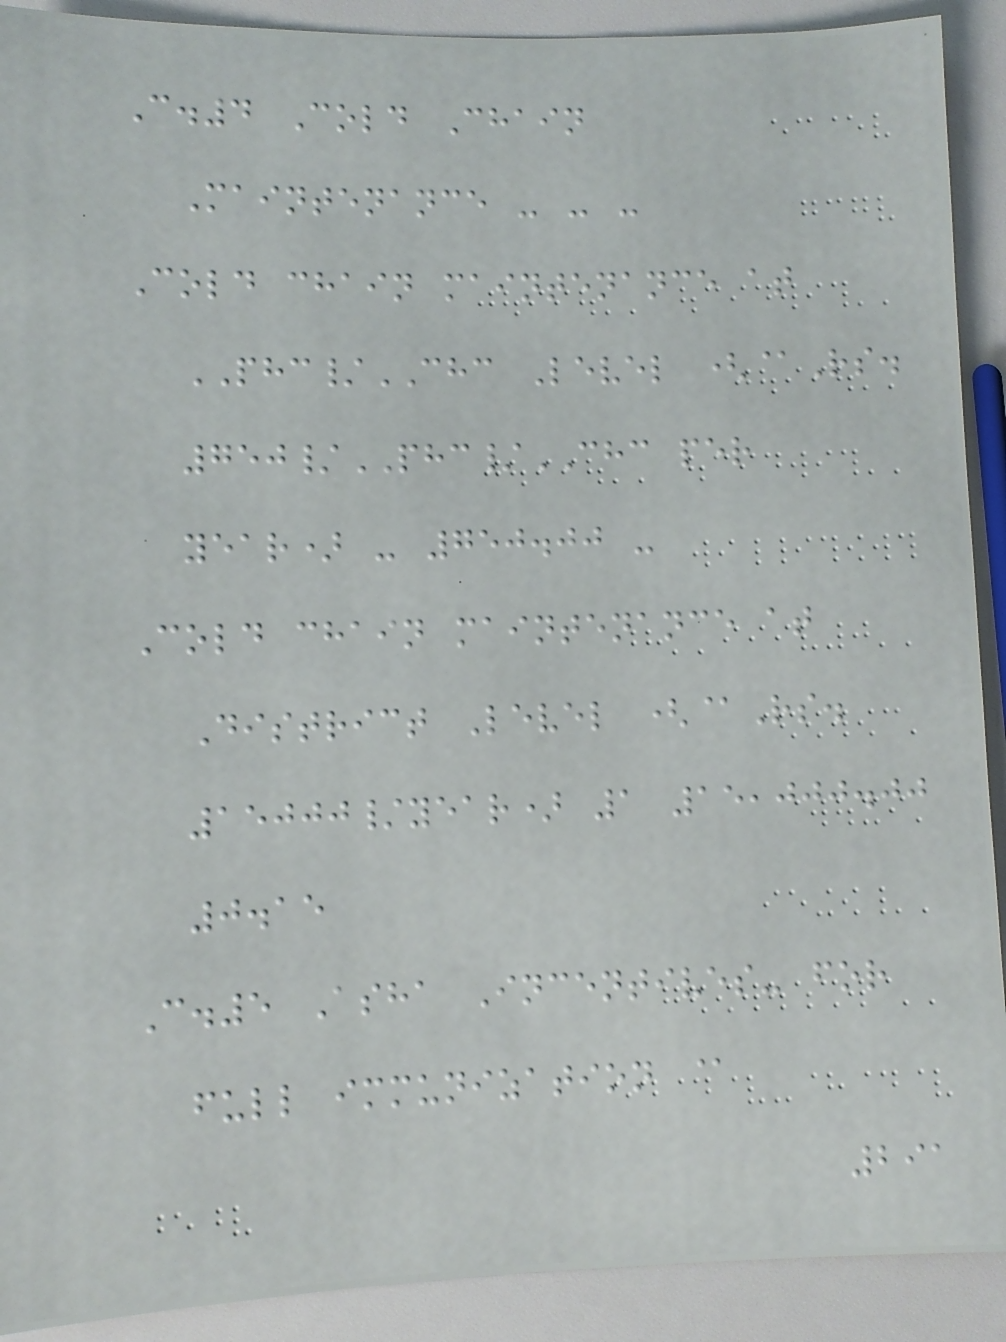C.4 Cold Chain
Maintenance - - -
Cold chain maintenance at
PHC/CHC Level (@Rs.
750/PHC/CHC per
year) - 750.00 -
Cold chain maintenance at
District Level (@Rs.
15000/year) 1 15,000.00
0.15
C.5 Asha Incentives- for
full immunization @
291
